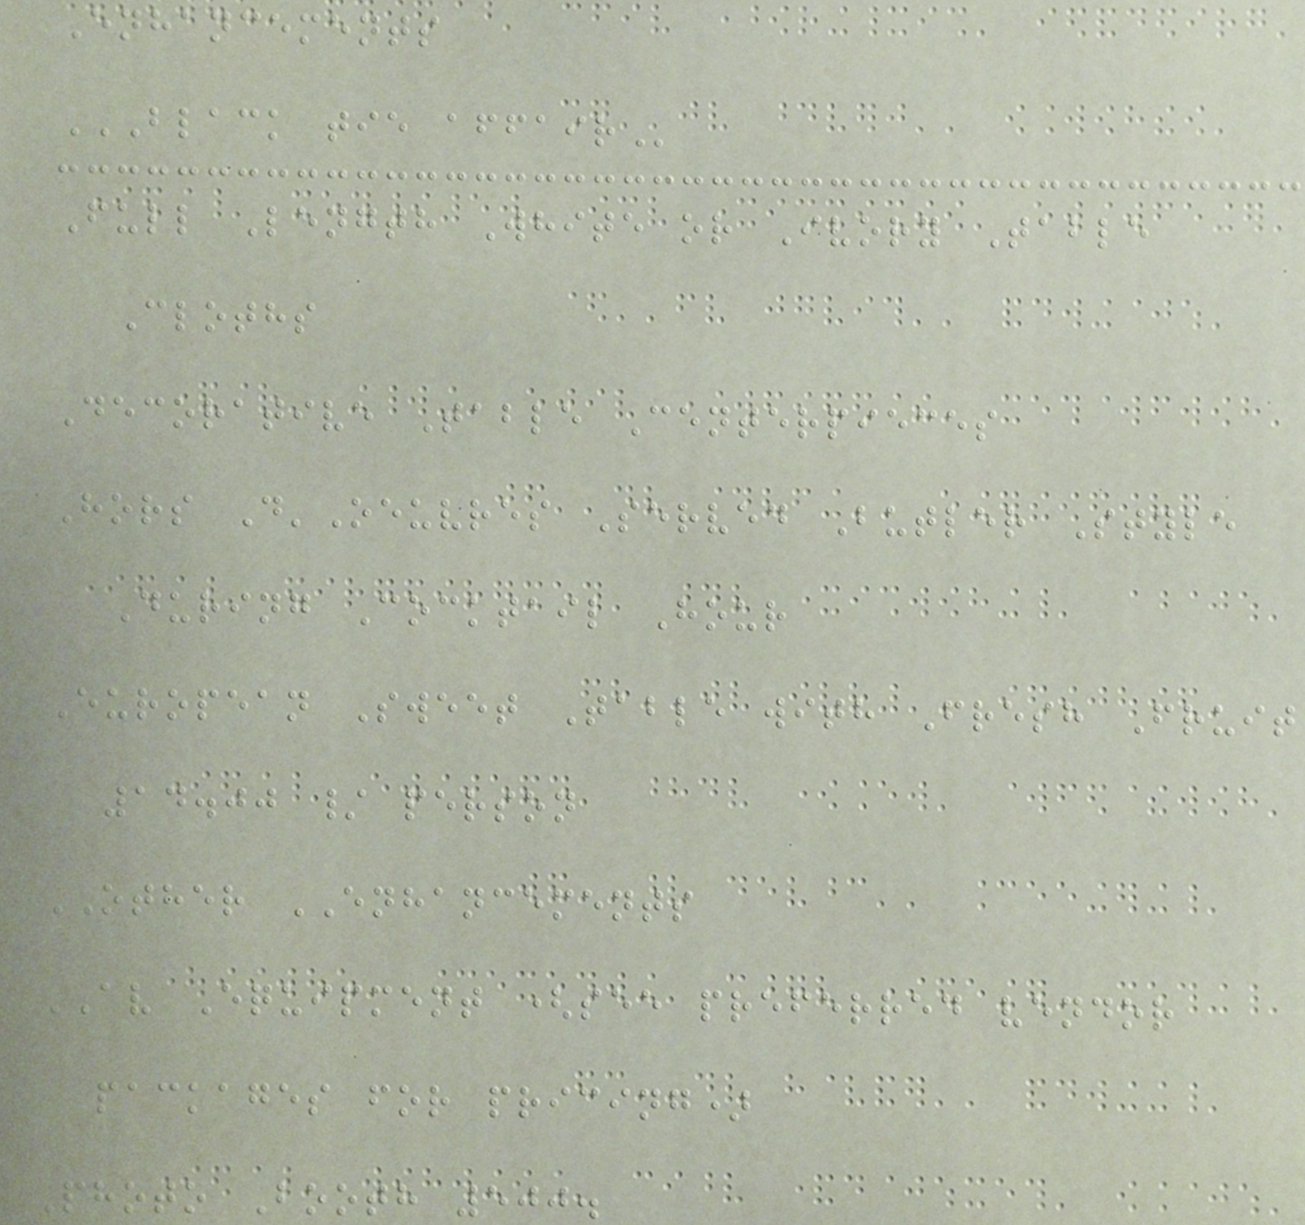Enhancements
BLACK TIE AFFAIR
Full Length White or Ivory Table
Cloths
Decorative Table Centerpieces
Hors D'Oeuvres Served Butler Style
During Cocktail Hour
European Sweet Table with Fresh Fruit
14.00 / person
OTHER ENHANCEMENTS
AV Equipment (see preferred vendor
packages for pricing)
Photo Booth 500.
